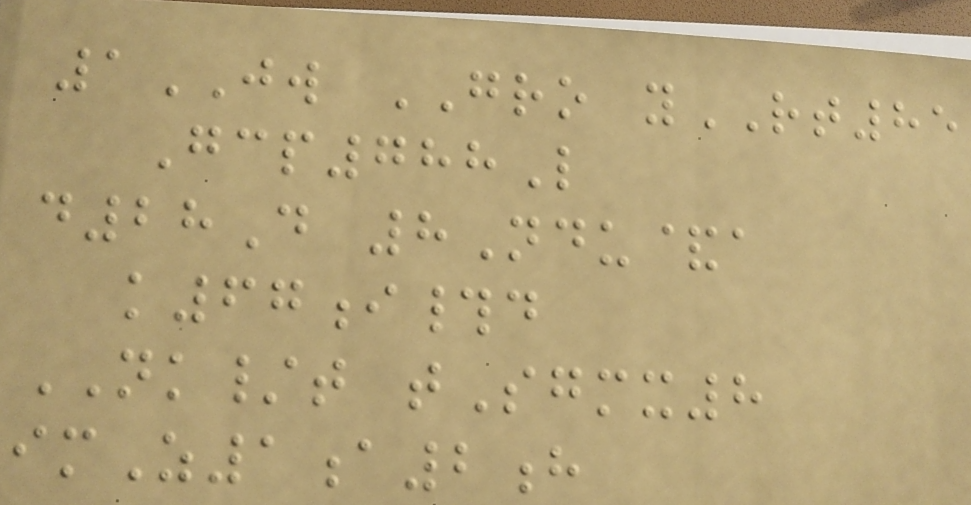1JW GRO yRT85
Gcp788L
d28D 8Ndu&a
k67i#d
NK/t tSgmx8
imZ1a2h
